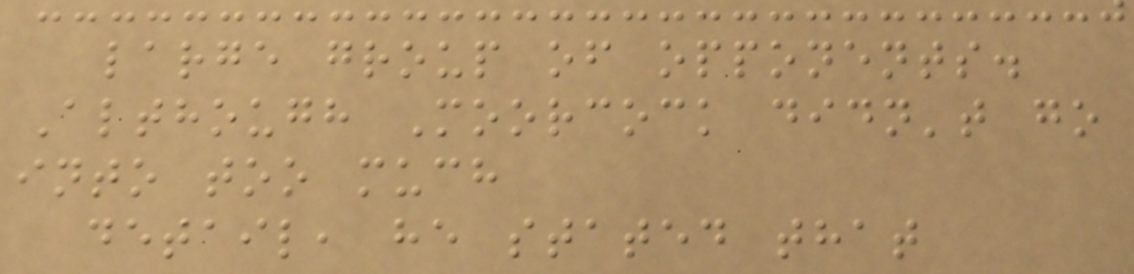large group of opponents.
Although Moorcock didn't go
into too much
detail, he stated that
